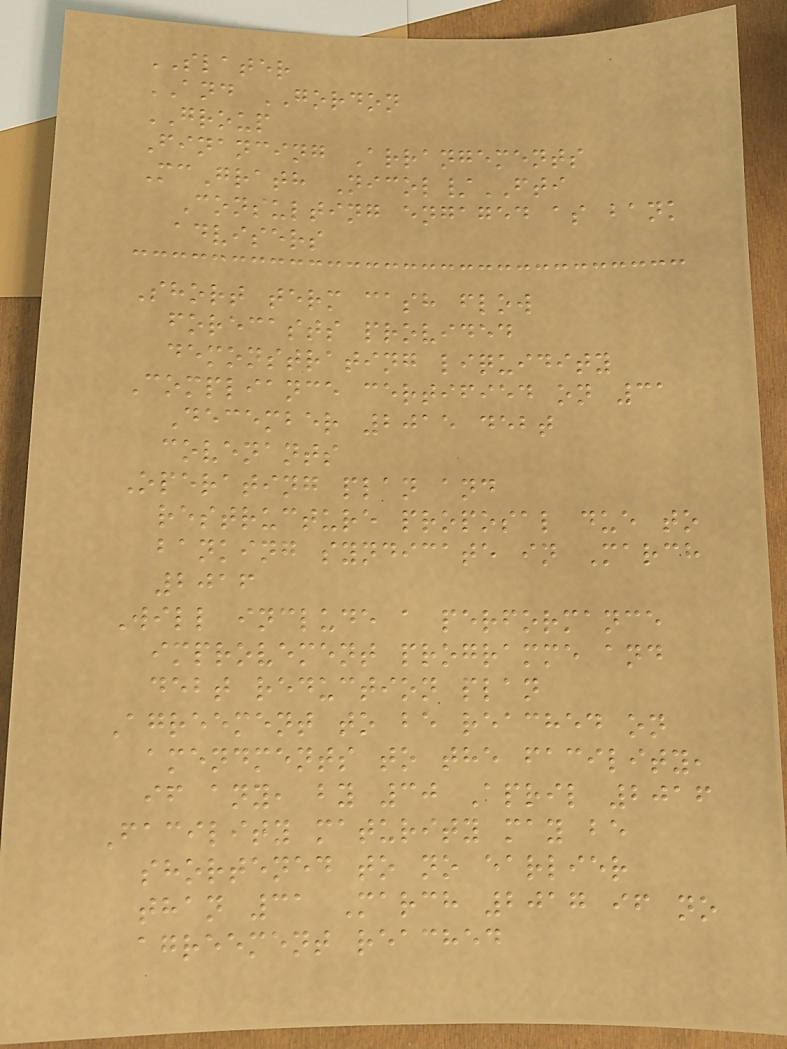SLATER
AND GORDON
GROUP
Financing Arrangements
McGrath Nicol/FTI
Consulting engaged as bank
advisers
Short term cash flow
forecasts provided
demonstrating liquidity
Compliance certified on 31
December 2015 debt
covenants
Operating plan and
restructure proposal due to
banking syndicate in March
2016
Will include a performance
improvement programme and
debt reduction plan
Agreement to be reached on
amendments to the facility,
if any, by 30 April 2016
Facility maturity may be
shortened to no earlier
than 31 March 2017 if no
agreement reached
